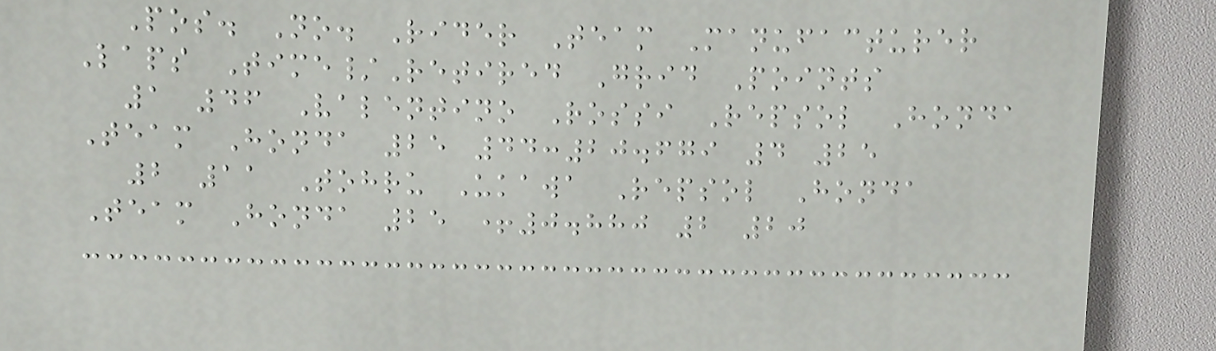Pos. No. Rider Team Manufacturer
Laps Time/Retired Grid Points
1 46 Valentino Rossi Repsol Honda
Team Honda 25 44:20.679 4 25
2 11 Tohru Ukawa Repsol Honda
Team Honda 25 +0.880 2 20
